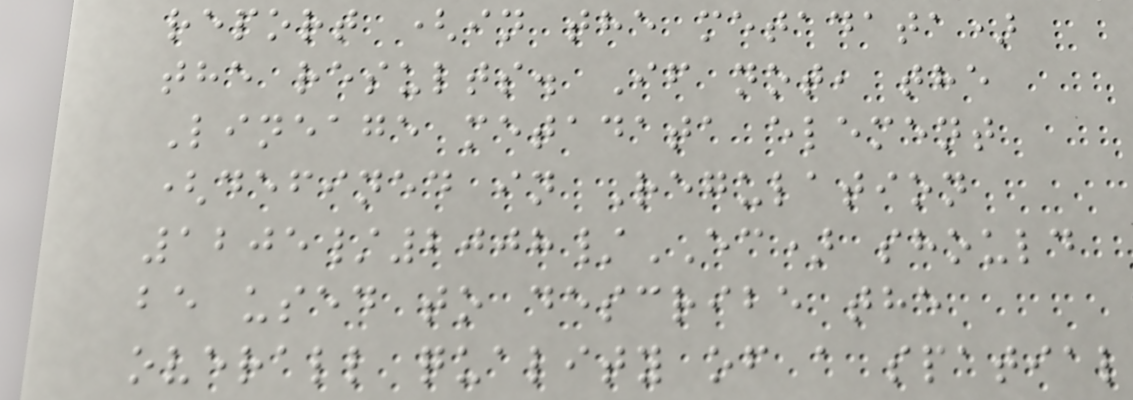report (in the metadata)
the results. If not, the
Lineage metadata element
(defined in Regulation
1205/2008/EC) should
be used to describe the
overall quality of a spatial
